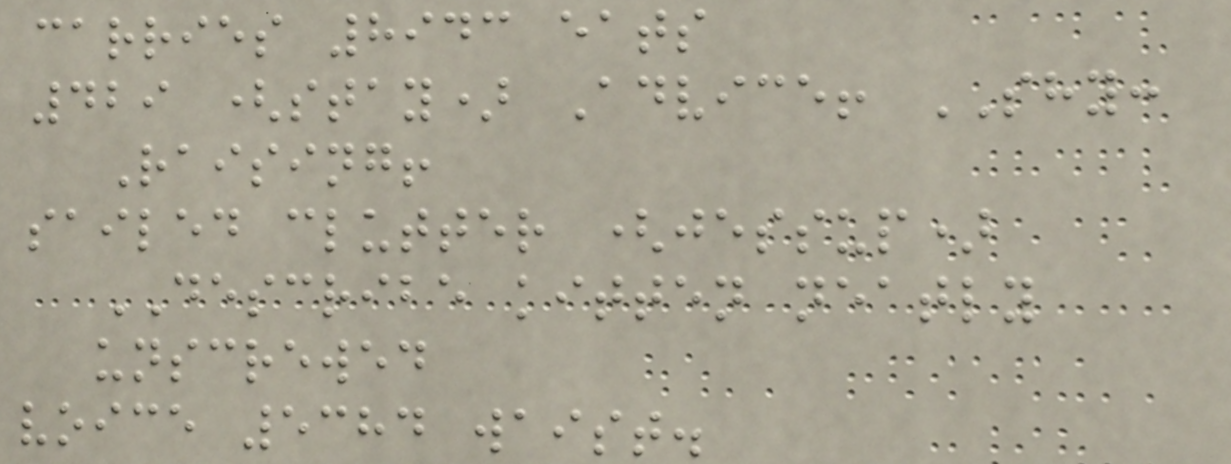carries 8943 eats
429 (stay) Advice! SHY:
Raising!
sailed clutter (jessup)
DESCRIBE kitten neatly
unscrewed
voice 5384 waist.
